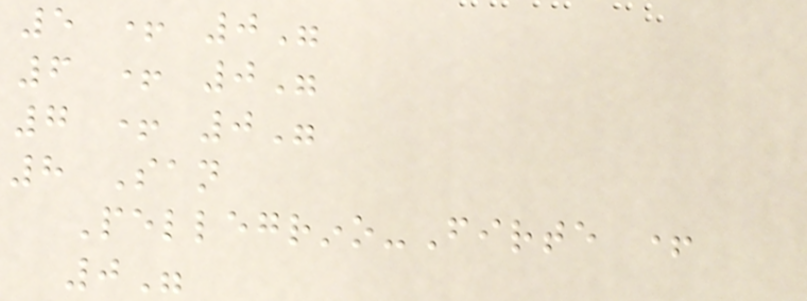5 + 0"
6 + 0"
7 + 0"
8 San
Pellegrino-Firte +
0"
